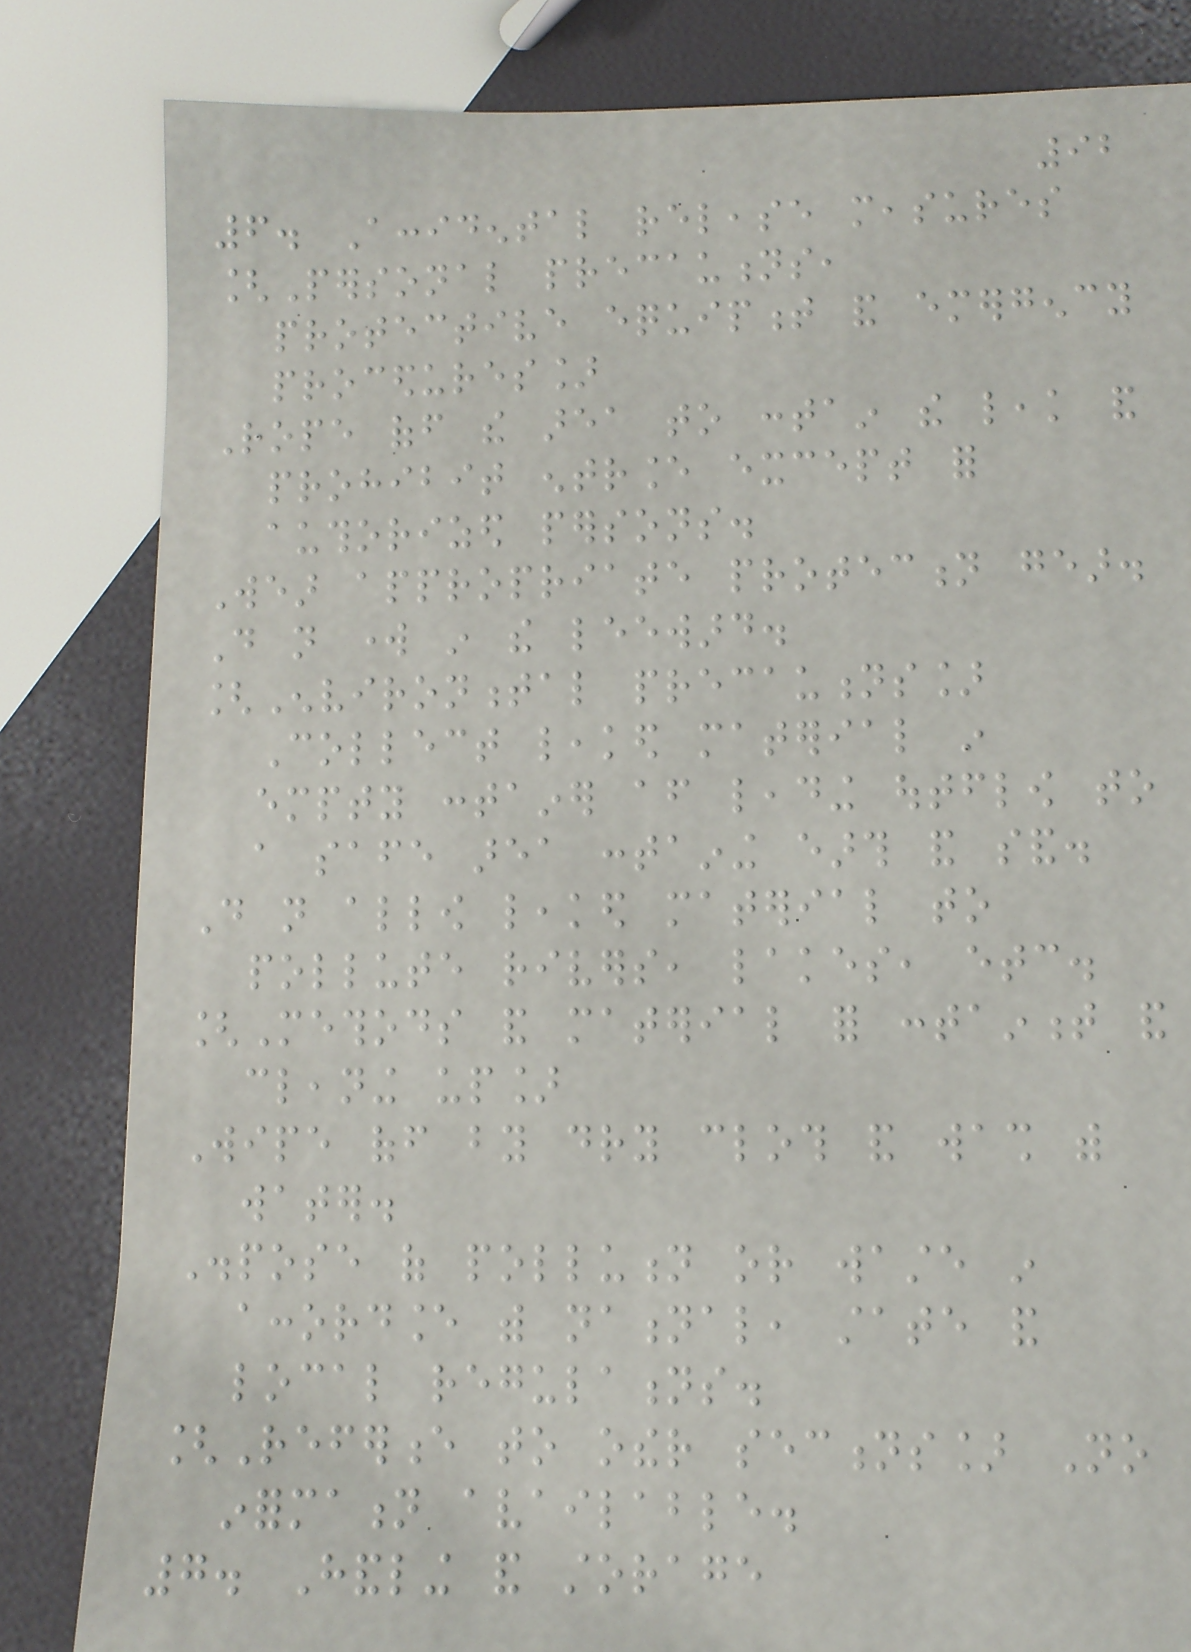92
6. Accidental release measures
[Personal precautions,
protective equipment and emergency
procedures]
Rope off the area to contain the leak and
prohibit entrance except for
authorized persons.
Wear appropriate protection gear.
Do not work in the leeward.
[Environmental precautions]
Collect leaked material in
empty container after leading outflow to
a safe area containing earth and sand.
Do not allow leaked material to
pollute rivers, lakes, etc.
[Methods and material for containment and
cleaning up]
Wipe off by dry cloth and wash with
water.
Dispose of pollution or waste in
accordance with national, state and
local regulations.
[Reference to other sections] No
information available.
7. Handling and storage
